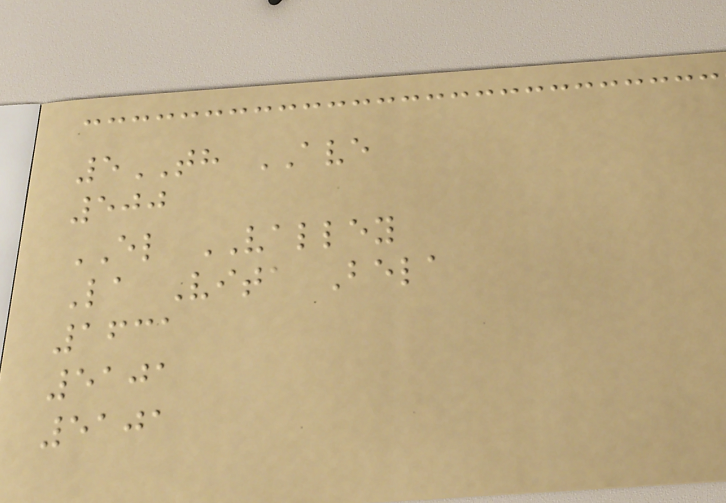5TH AVE
500
EL VALLEY
La Vita Bela
1631
5101
5101
